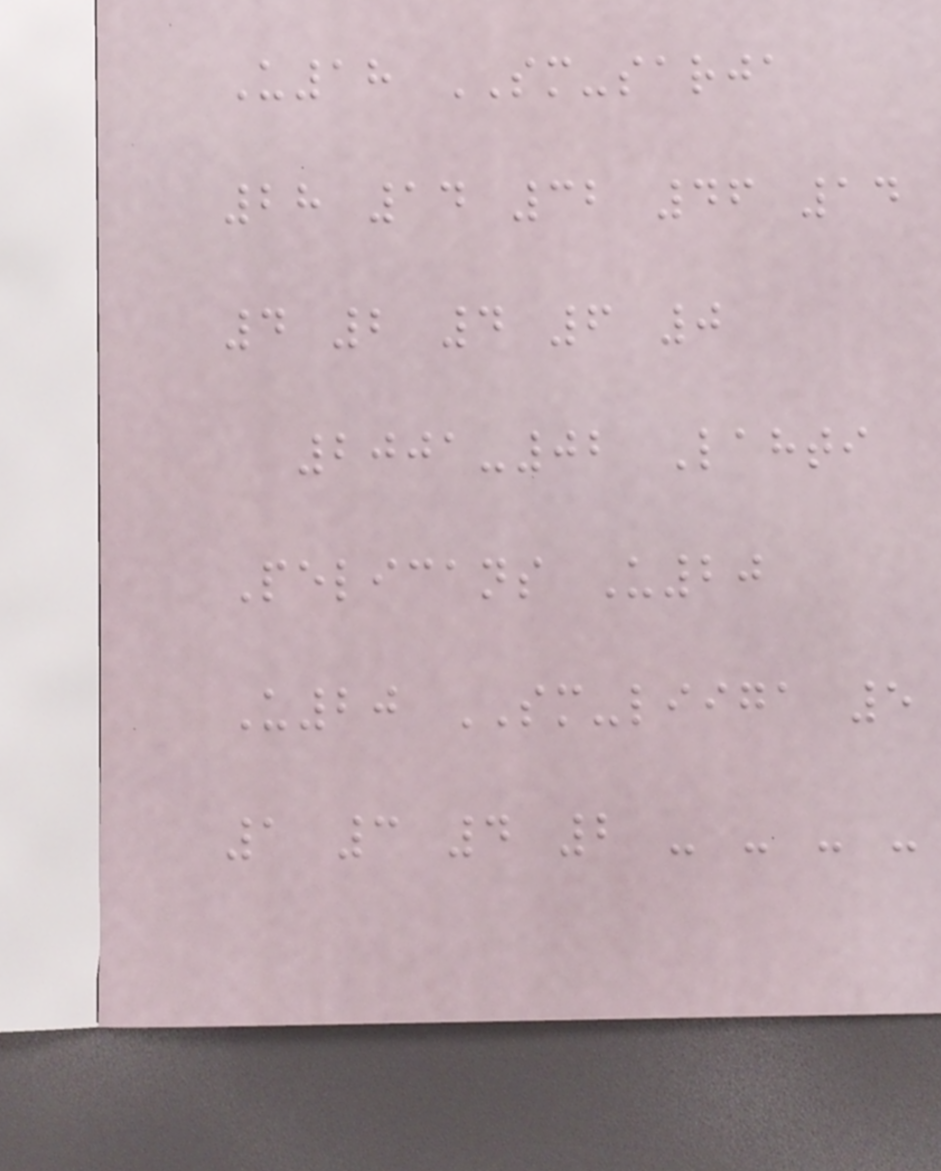U18 SM-sarja
28 14 32 46 14
4 2 4 6 0
2001-02 Lahti
Pelicans U20
U20 SM-liiga 5
1 3 4 2 - - - -
